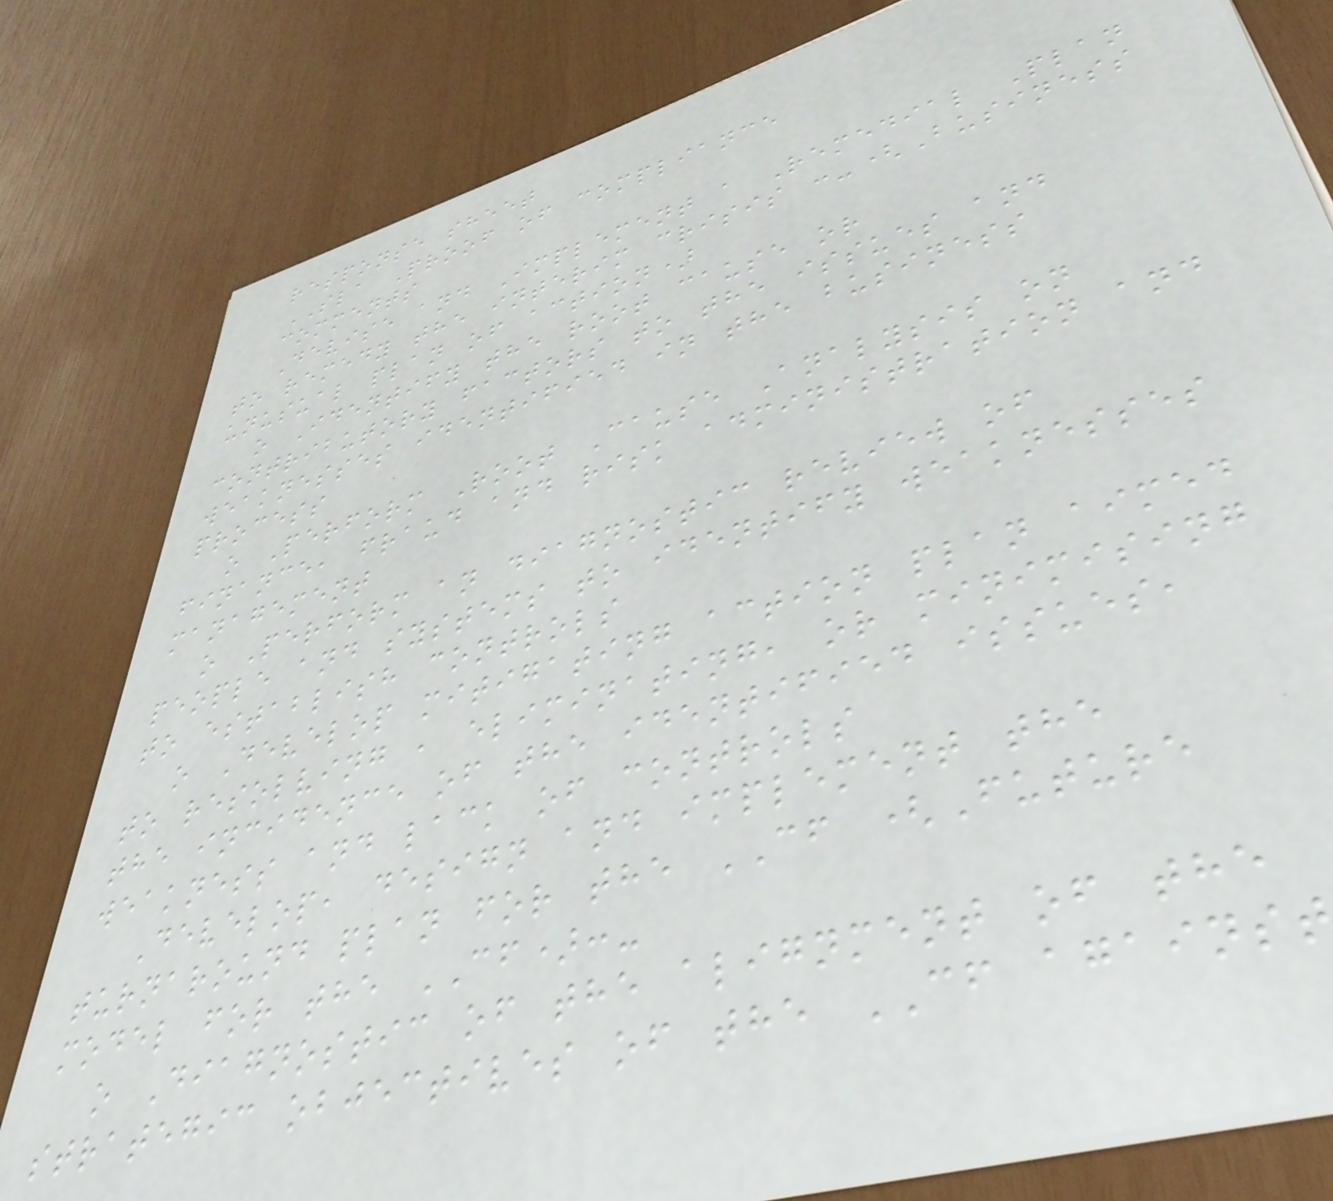response sheet
SLA Proof of compliance
comments
Devise and Implement a Remedial Plan
to remedy the interim crisis :-(Business
unusual plan of action)
o Identify the root cause or
contributory factors to the issues and
weaknesses identified in the business
process
o Perform Root Cause Analysis on
finance, fraud and risk administration and
management
o Perform an diagnostic review of
people and systems to identify weaknesses
to establish controls
o Develop mitigating action plan aimed
to resolving , eliminating, or minimising
the incidence of the identified issues,
weakness and lack of controls
Develop, design and implement the
turnaround plan for the CF (Future
model for the CF):-
o Diagnostic of the alignment of the
strategic objectives of the CF against
